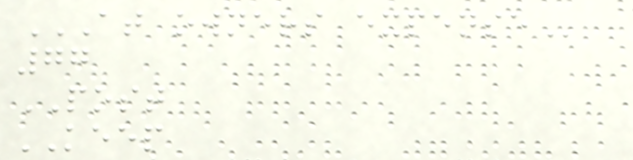AT OWNERS EXPENSE
77
POST
KEEP
